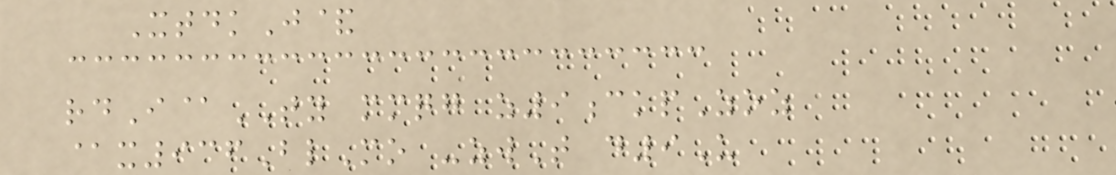XtdkJ&
rdI@TY mmqg z9ckpZoz
@x936BlMo -zwT d9U
